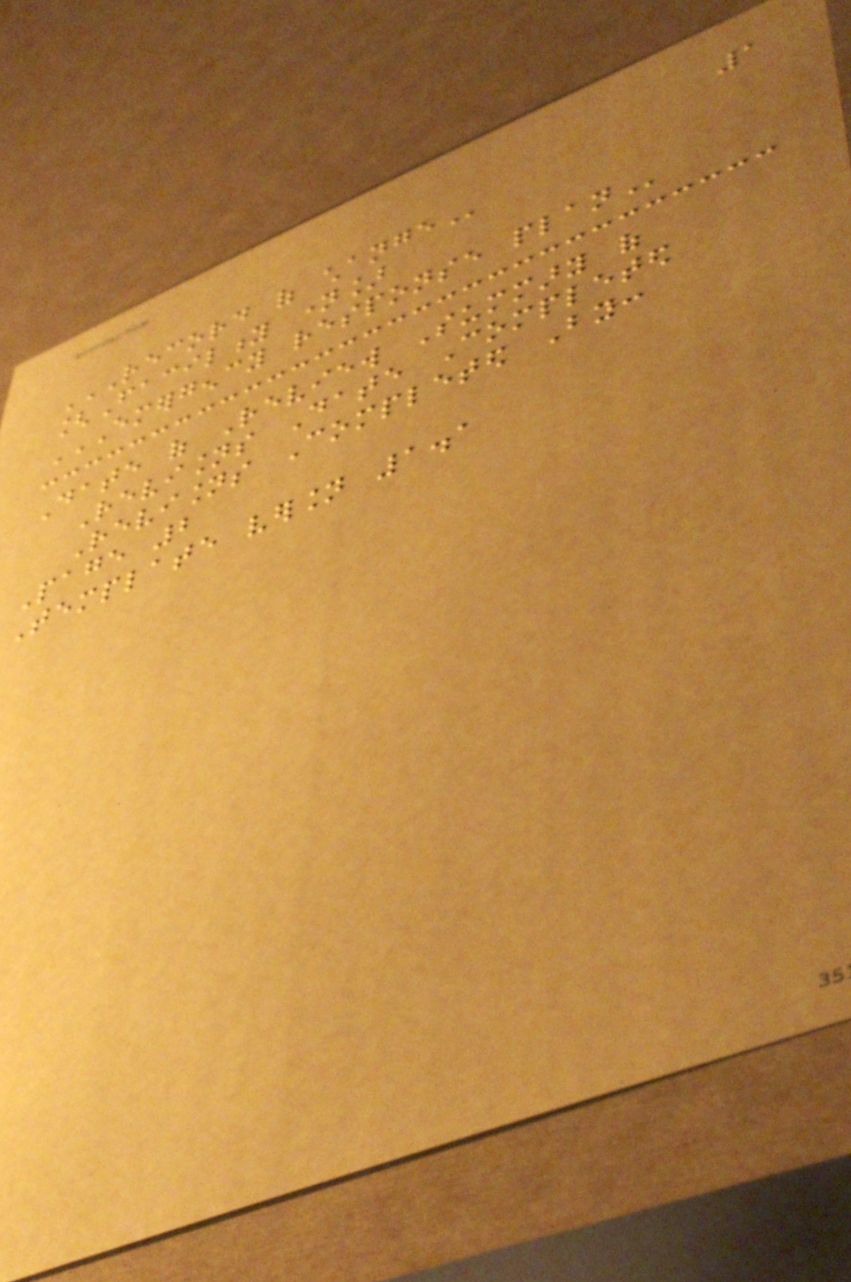1
RECORD OF CHANGE
[Facility name]
EMERGENCY RESPONSE PLAN
Date of Review Summary of
Revisions Date Completed
Revisions Completed By:
Page 2
Template version 1.1
